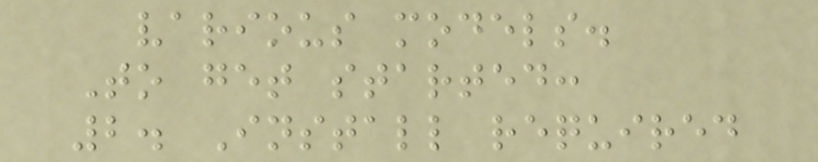various models.
To get started:
2. Install required
